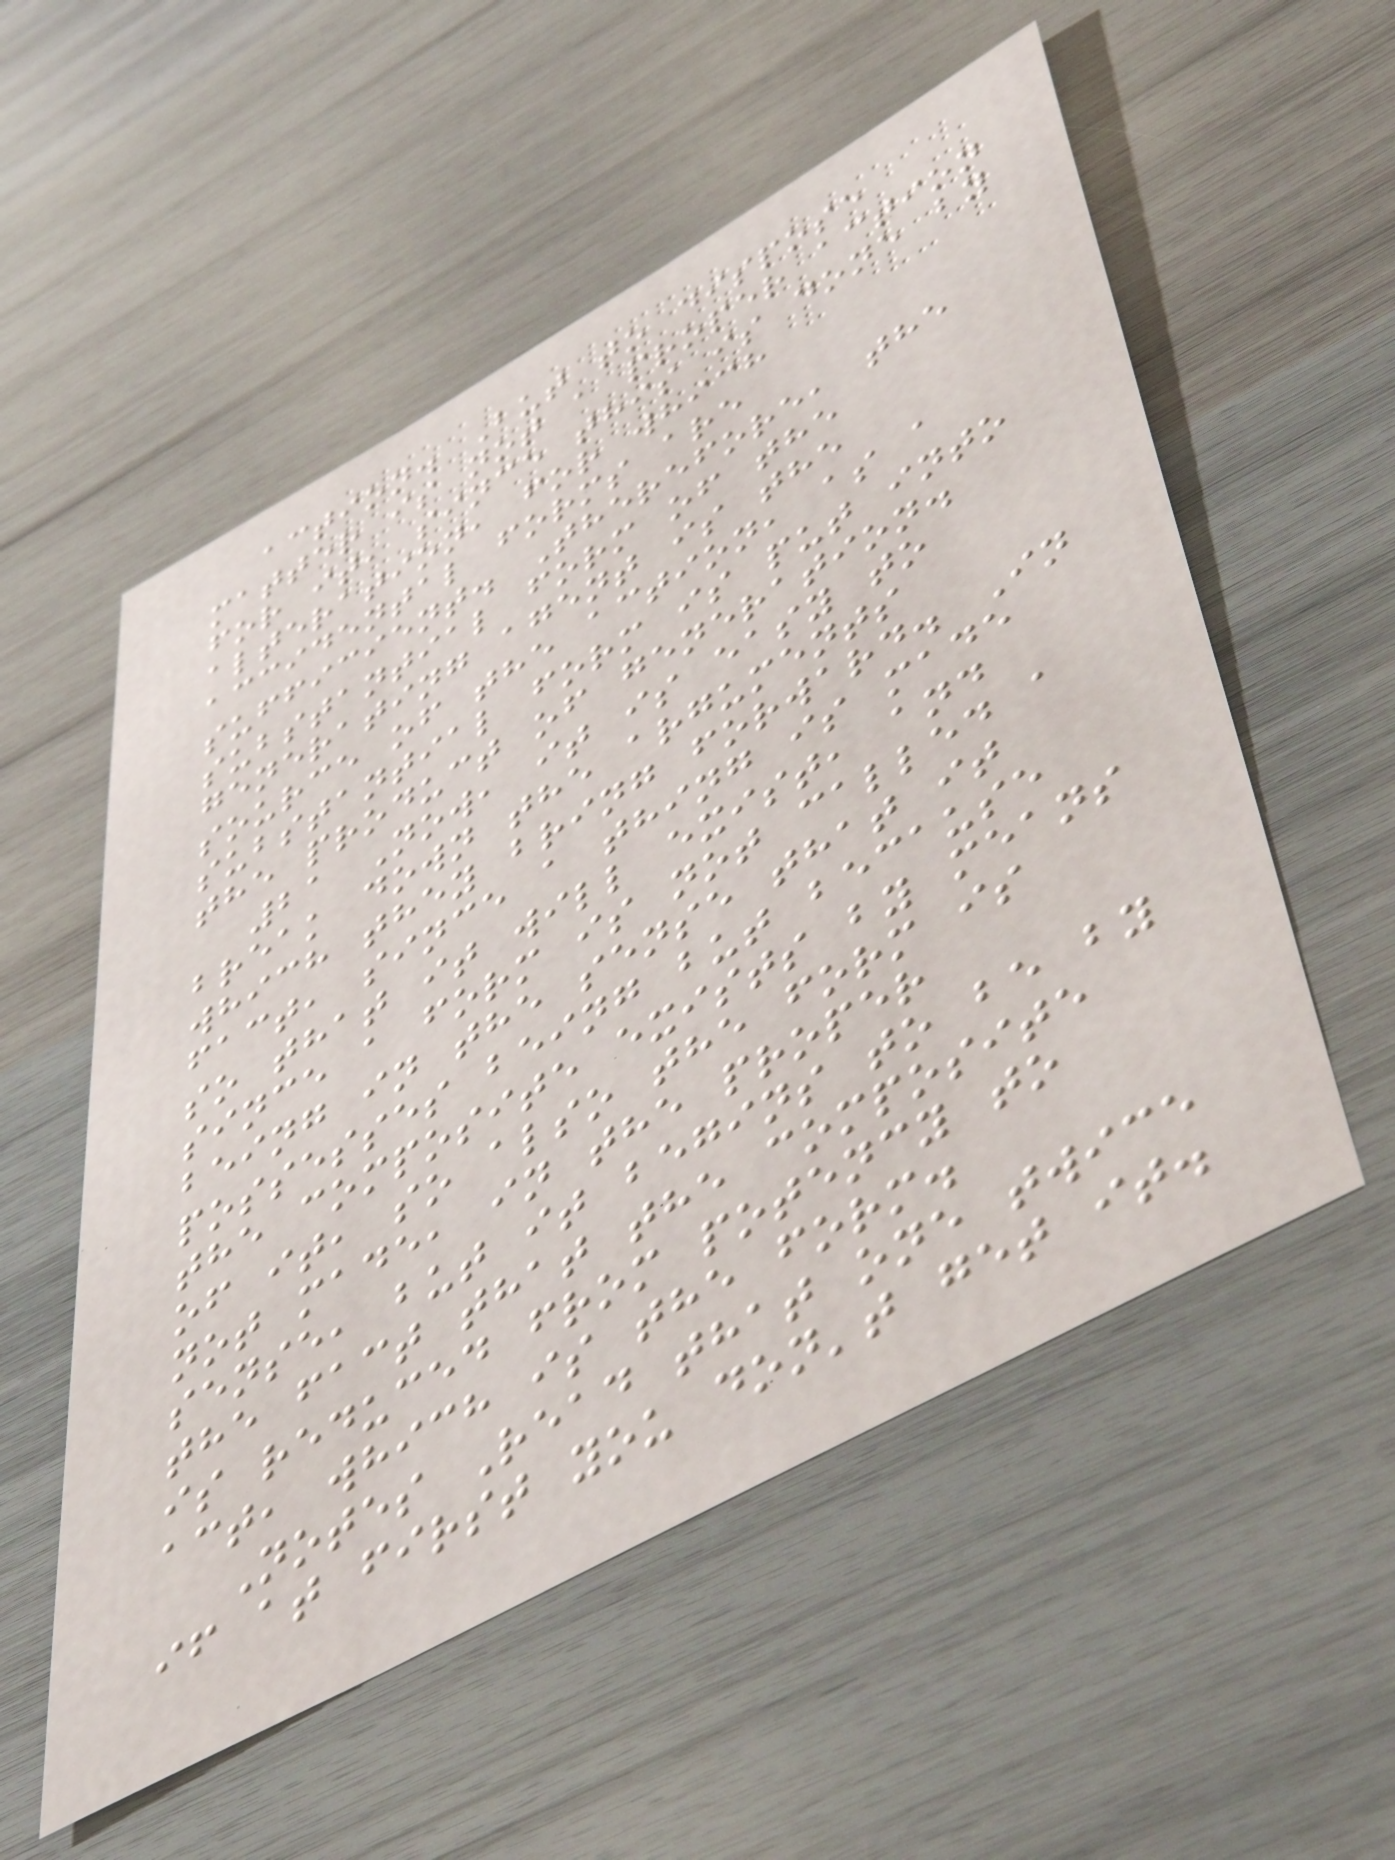action. But to dispose
matter is not a proper action
for it, since this is done by
alteration, for which
accidental forms are
sufficient. Therefore, the
substantial form of the
generating agent is the
source of the action, as a
substantial form is put into
the product of generation.
21 Now, it is easy to
break down the arguments
which they bring forward. In
fact, since a thing is made
so that it will exist, and
since a form is not called a
being in the sense that it
possesses being but because
the composite exists by means
of it, so also the form is
not made, in the proper
sense, but it begins to be by
the fact that the composite
is reduced from potency to
act, which is the form.
Notes Read that one twice
if at first you don't get it.
